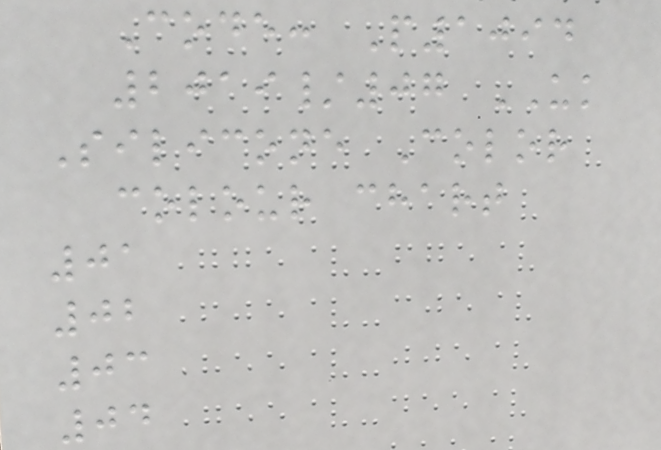Code: P1094
2019/07 UK
Silicone Color
colour chart
01
02
03
04
